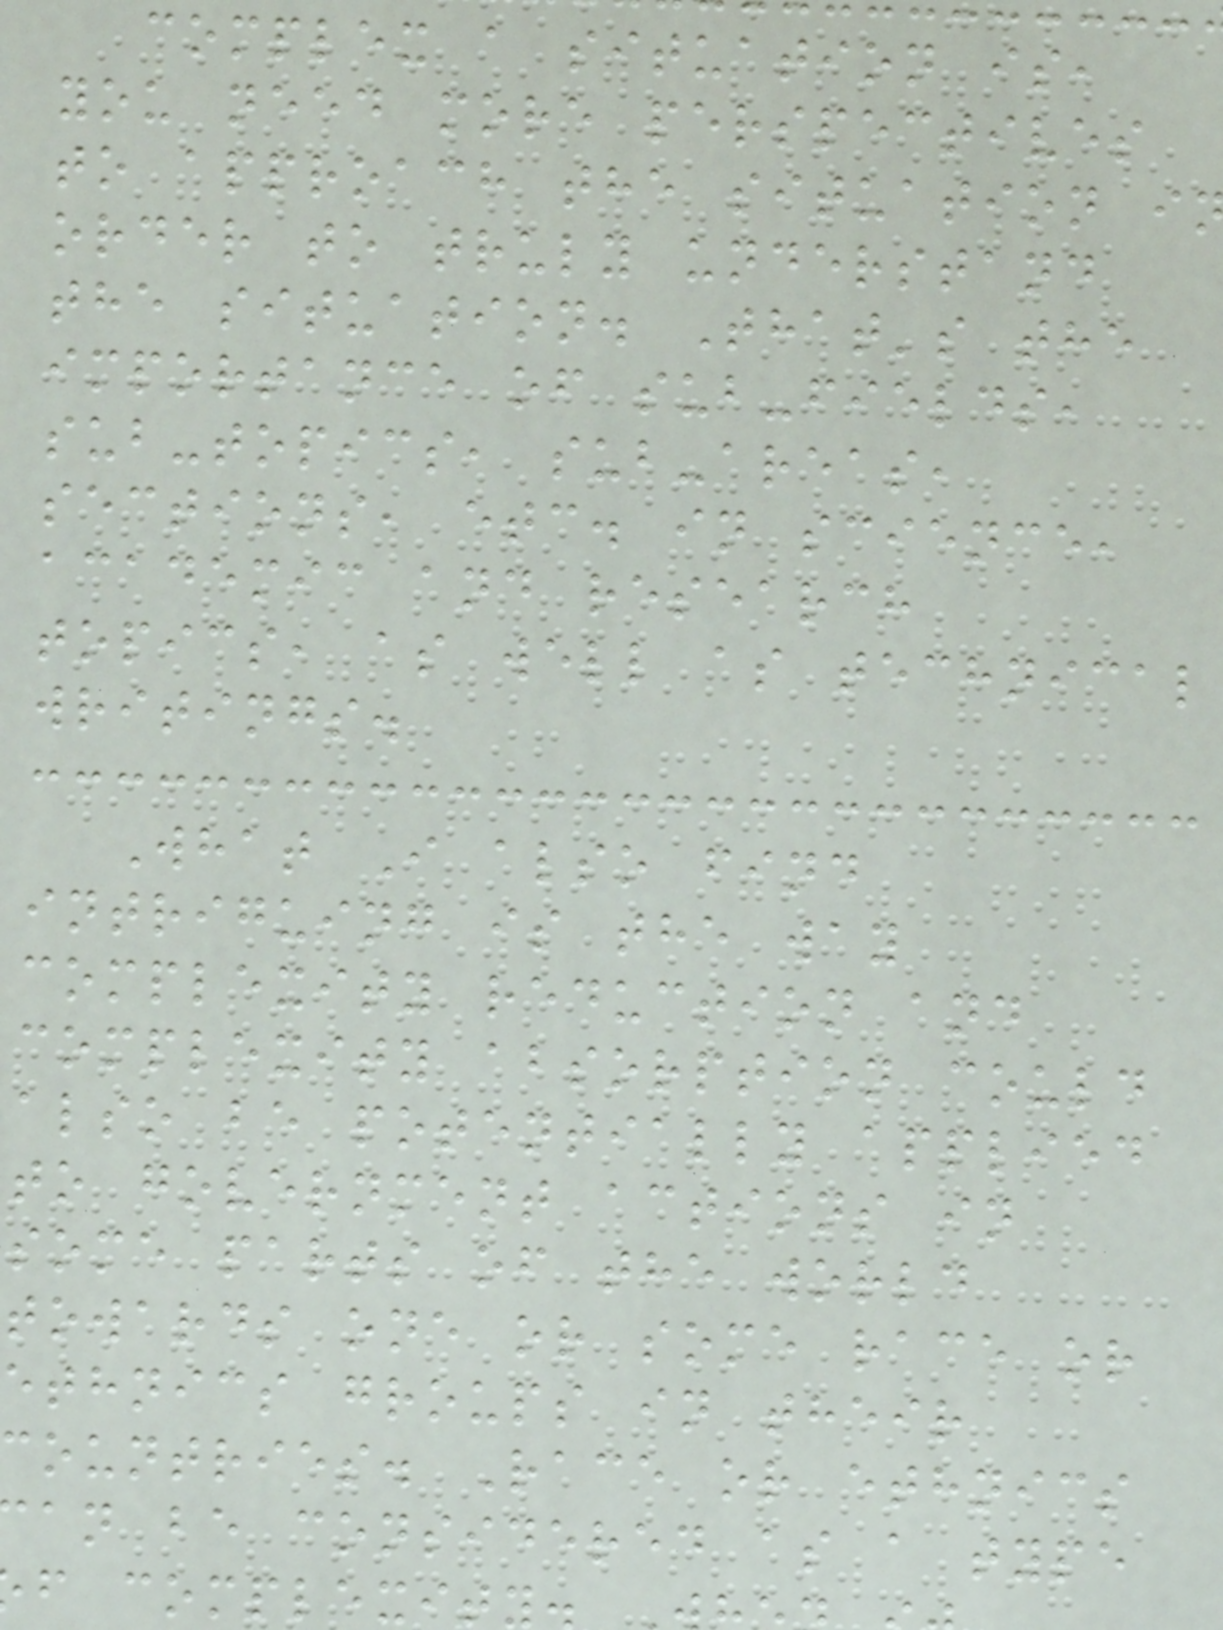complex a situation is,
you need more perspectives
to approach the situation i
order to truly understand
the situation. That's the
importance of sub-fields,
sub-topics, sub-areas,
sections, etc. in science,
academic and research
topics, as well as technical
writings.
What I also find
intriguing is the way
complexity reduction and
complexity absorption could
also be potentially applied
to government actions in
some parts of the world
towards one or some race or
ethnics groups in their
ountries. Race or ethnics
an be considered as a type
f complexit
